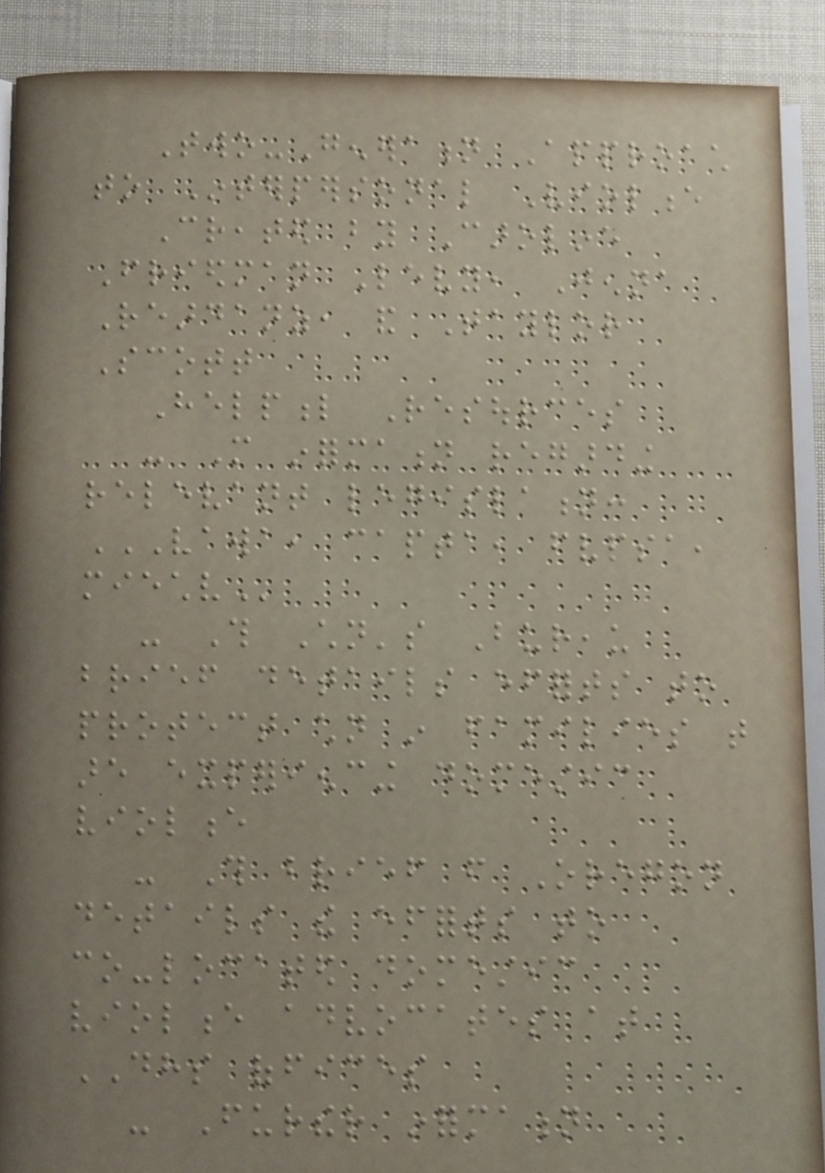Two-Generation Approach
to Interpersonal Violence
Created by Caroline
Friedman Levy, Jenna
Reardanz, and Taylor
Scott
Helpful Resources
- More information regarding
relevant legislation:
VAWA, CAPTA, FVPSA,
MIECHV
- This Children's Bureau
brief details efforts to
protect children in families that
are experiencing domestic
violence
- This brief from Oregon
details the efforts to
co-located domestic
violence advocates at
DHS offices
- Further information
